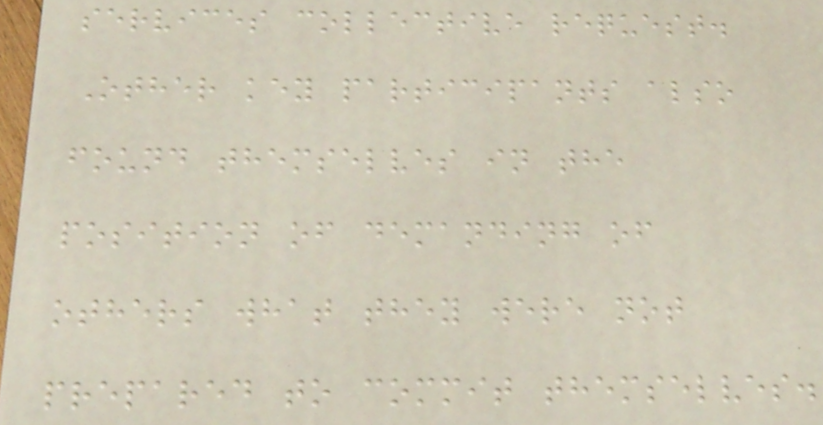services collective request.
Other key participants also
found themselves in the
position of demanding of
others what they were not
prepared to commit themselves.
